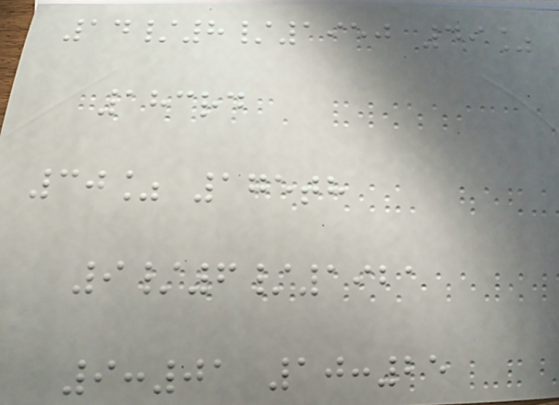14/8/1950 49%
183rd
30% 175th
9/6/1921
9:01 10:25
